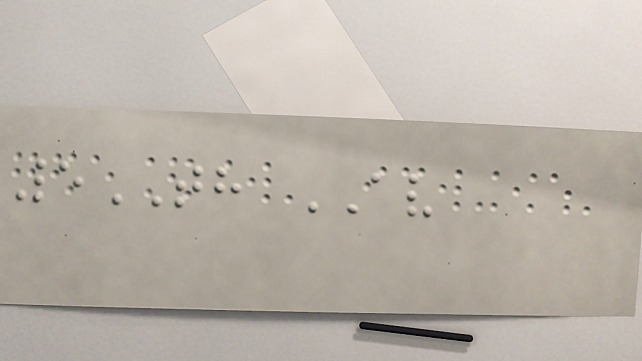5TH AV
